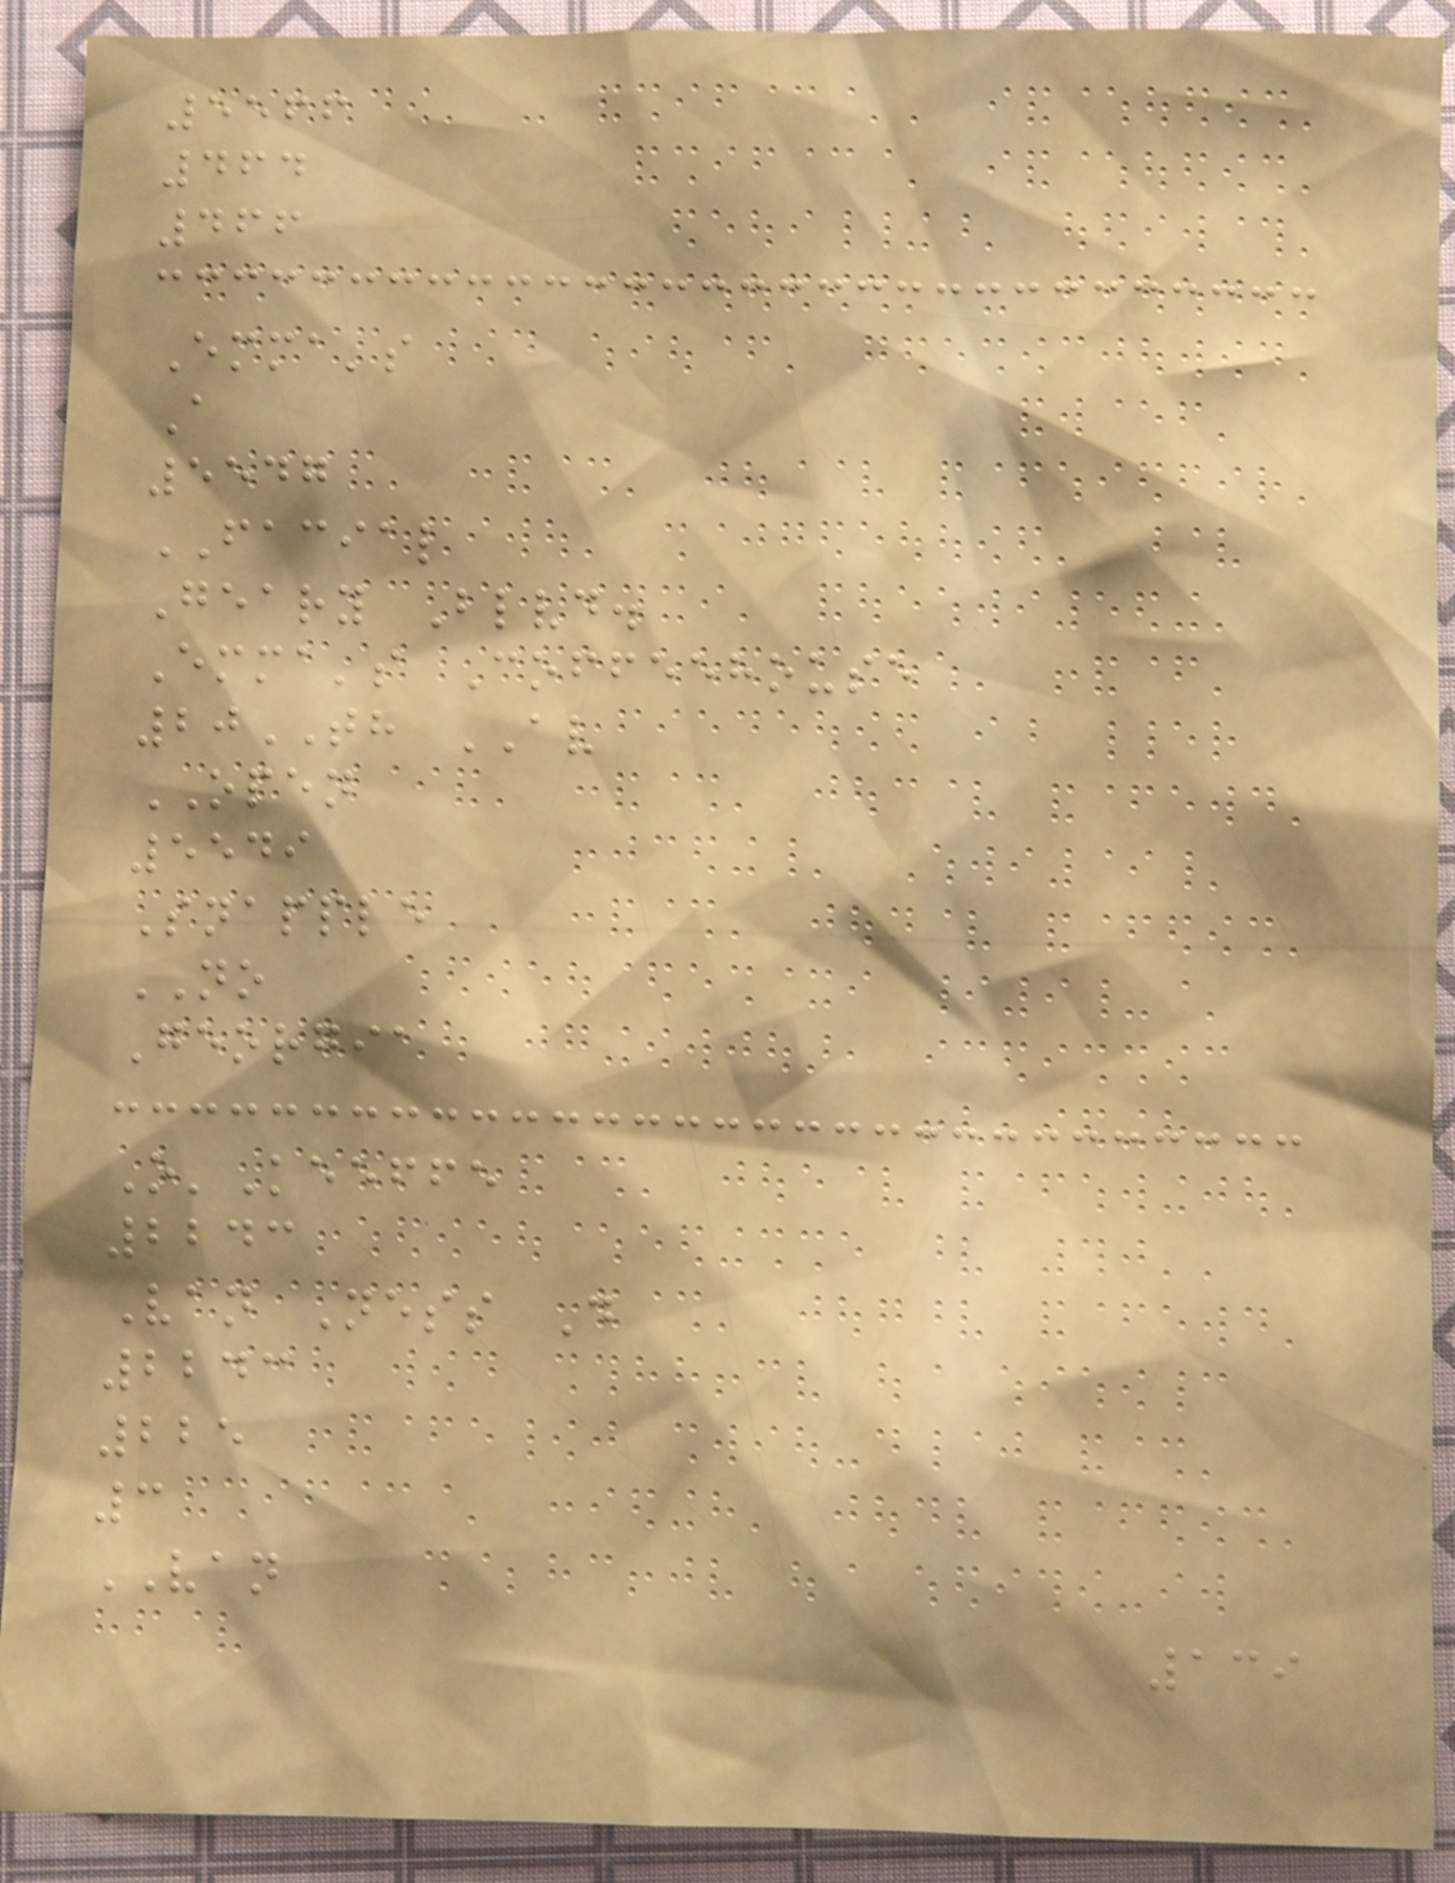5566
464
466
Emma's
A
5547
FACIAL
Geary Blvd.
Emma's Coffeehouse
20TH AV
OPEN
5549
Snapple
NO
Georgia
O'Keeffe
2243
Van Ness D
2243
225
3
VAN
139
